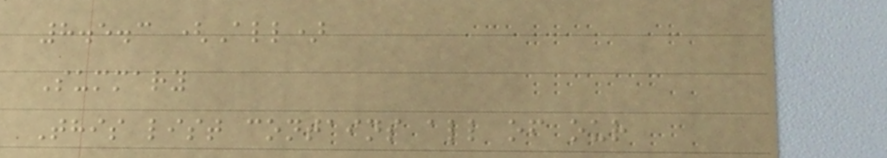8.5.3 (All)
Summary
This list contains all of our
